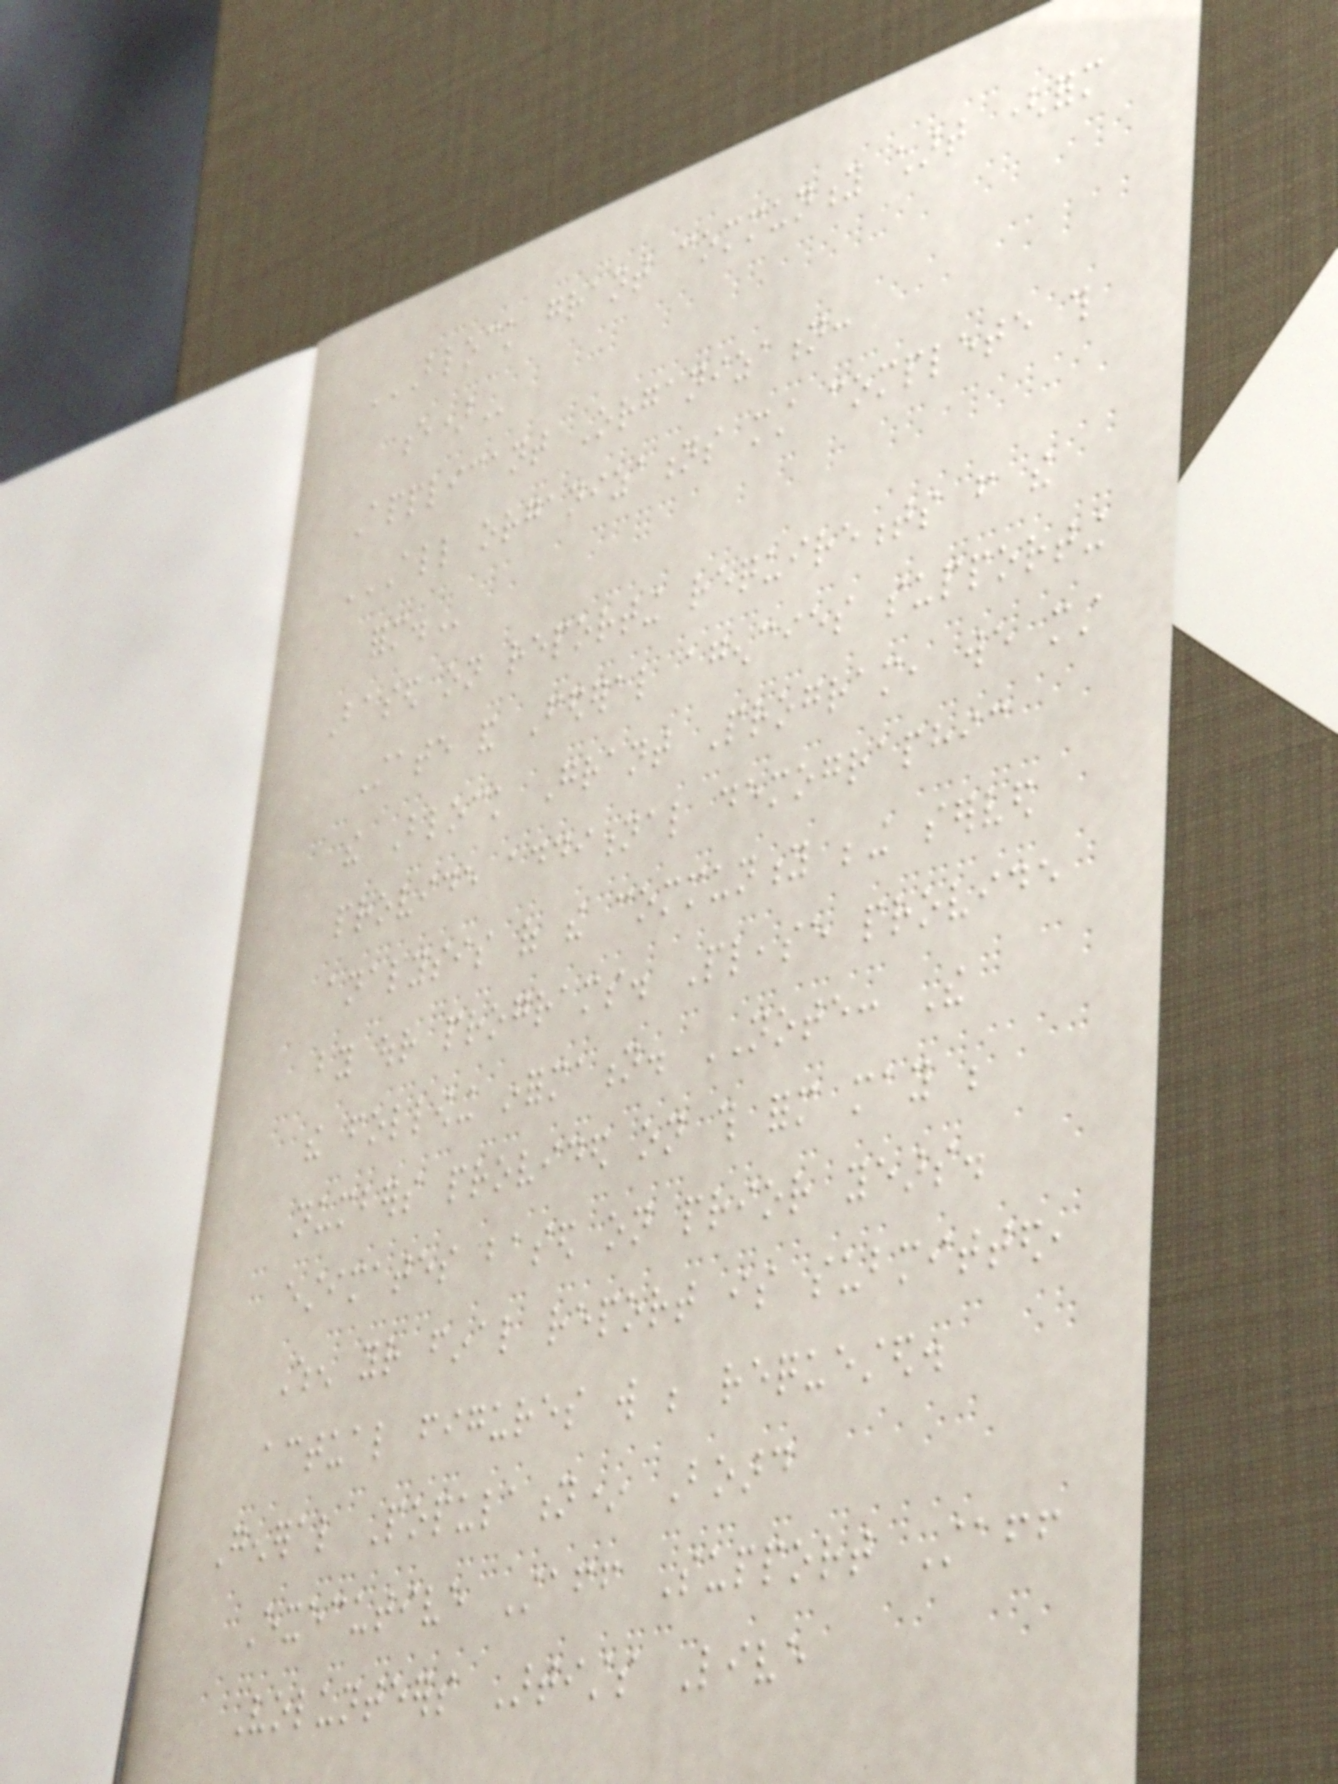BLOCK GRANT COMMUNITY CHART (FORM
E)
Applicant Organization:
ALL ORGANIZATIONS MUST COMPLETE THIS
FORM.
Based on reporting requirements from the
State and Federal agencies supporting
the Block Grant Program, we must
provide additional demographic
analysis of the community being served
by our programs. Please provide
the following information. NOTE: The
numbers provided on this form may be
estimates based on prior years.
When your final report is submitted,
actual figures will be requested.
General Population* Board
Executive Staff Support Staff
Volunteers Artists Live
